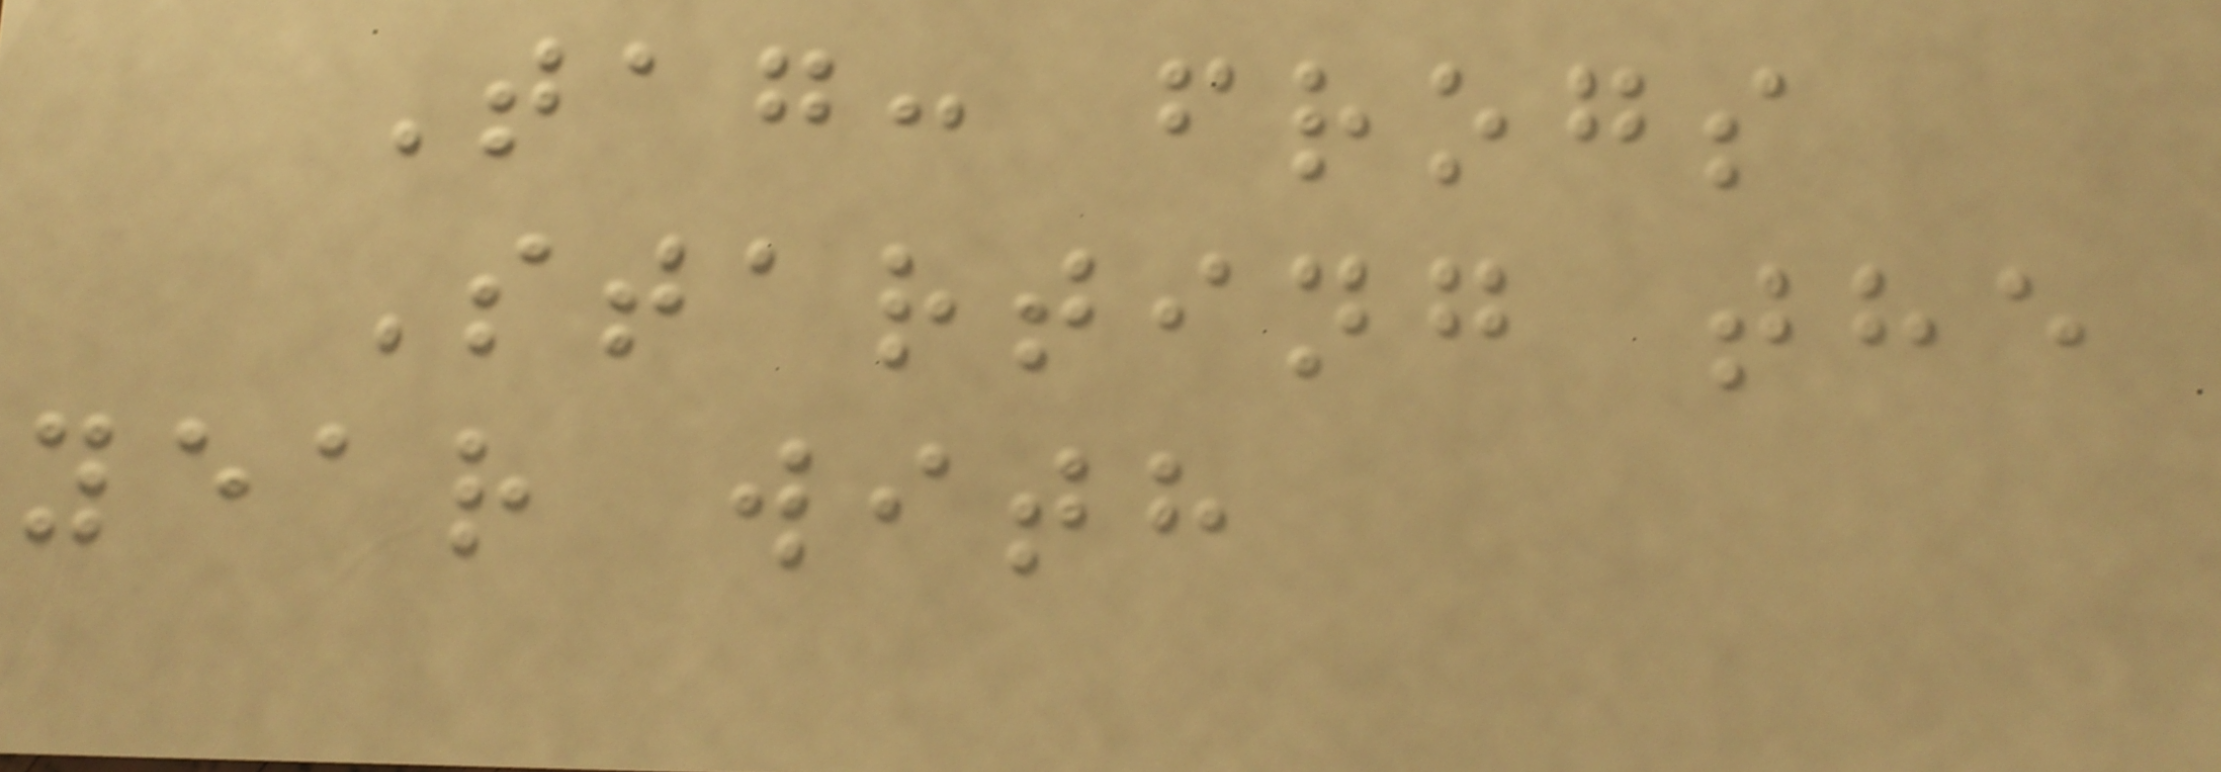Tag: frogs
Starting the
year with
